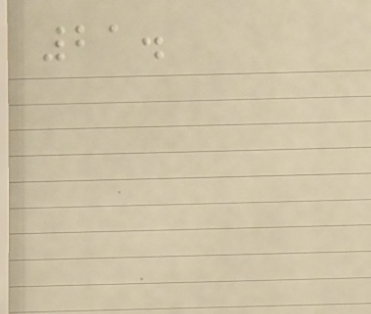21.
